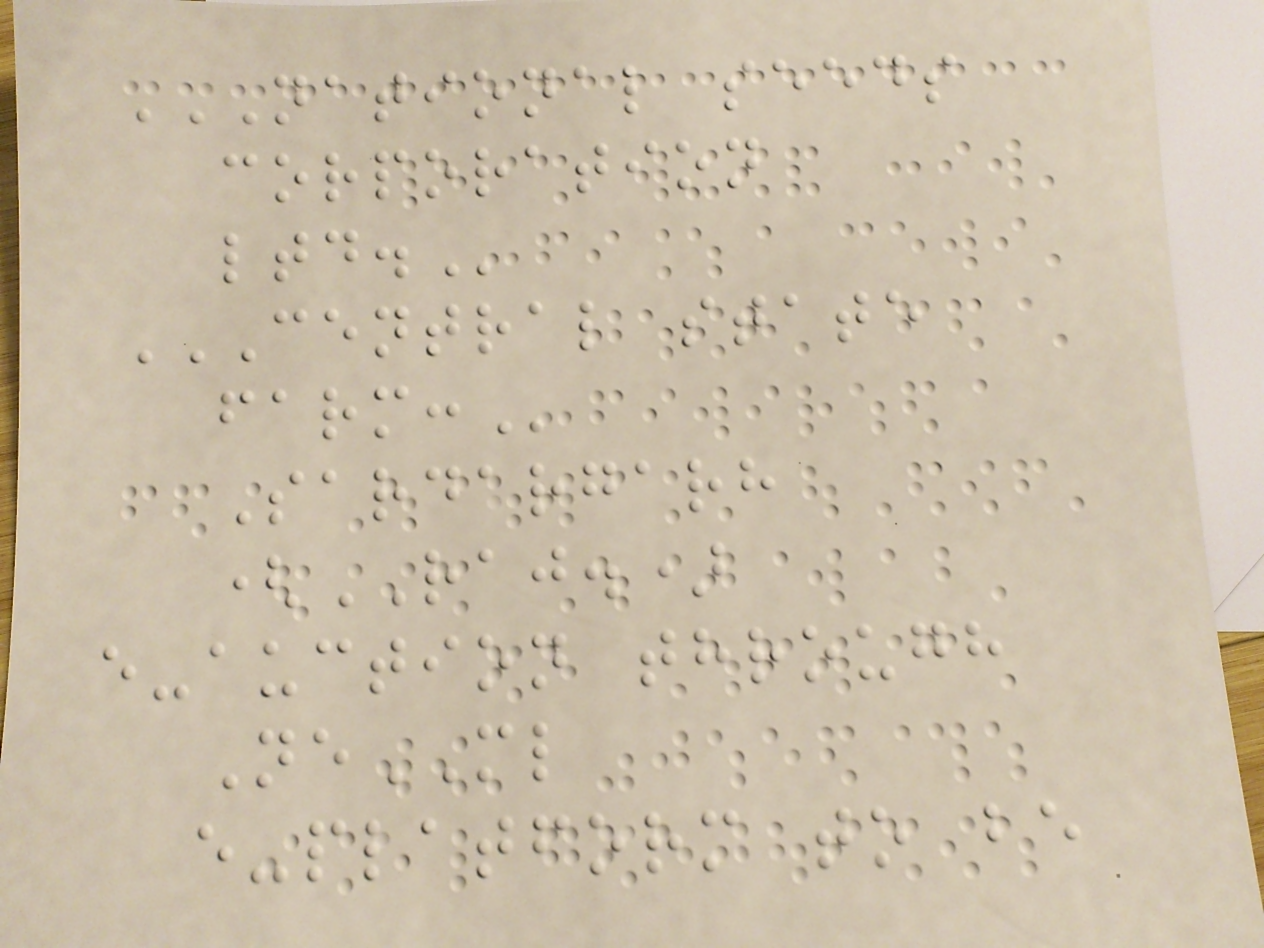NATIONAL SEEDS
CORPORATION
LTD.
CENTRAL STATE
FARM:
Sardargarh
(RAJ.)
e-auction through
NeML
e-platform to be
